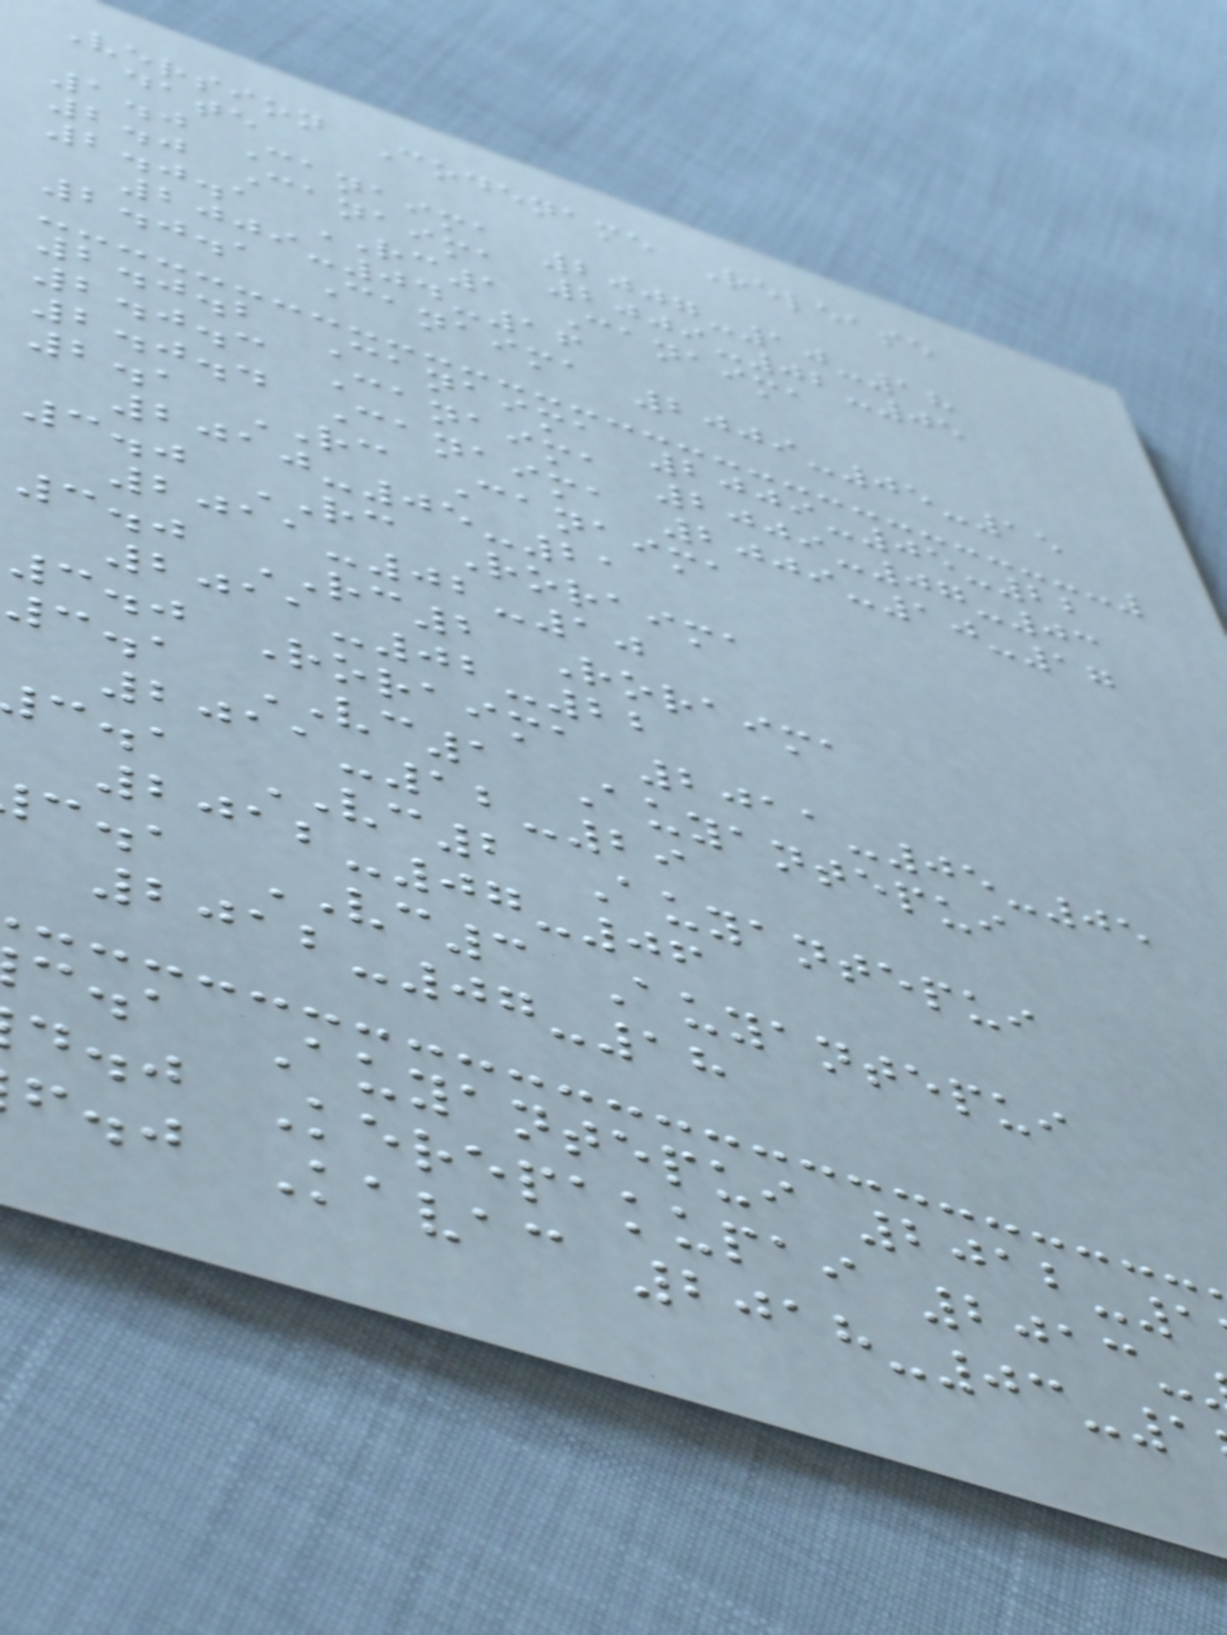Version Codename Release
date
1.0 Canaima 2007-10-18
2.0 Canaima 2009-02-05
2.0.1 RC1 Canaima
2009-04-16
2.0.1 Canaima 2009-05-15
2.0.2 Canaima 2009-05-22
2.0.3 Canaima 2009-07-03
2.0.4 Canaima 2009-10-17
2.1 RC Canaima
2010-05-21
3.0 RC Roraima
2011-02-10
3.0 RC2 Roraima
2011-02-22
3.0 Roraima 2011-05-05
3.1 VC1 Auyantepui
2011-12-29
c.a VC2 Auyantepui
2012-07-06
c.a VC3 Auyantepui
2012-07-18
c.a Auyantepui 2012-1
d.j Kerepakupai 2013-
f.j Kavac 2018-03-1
